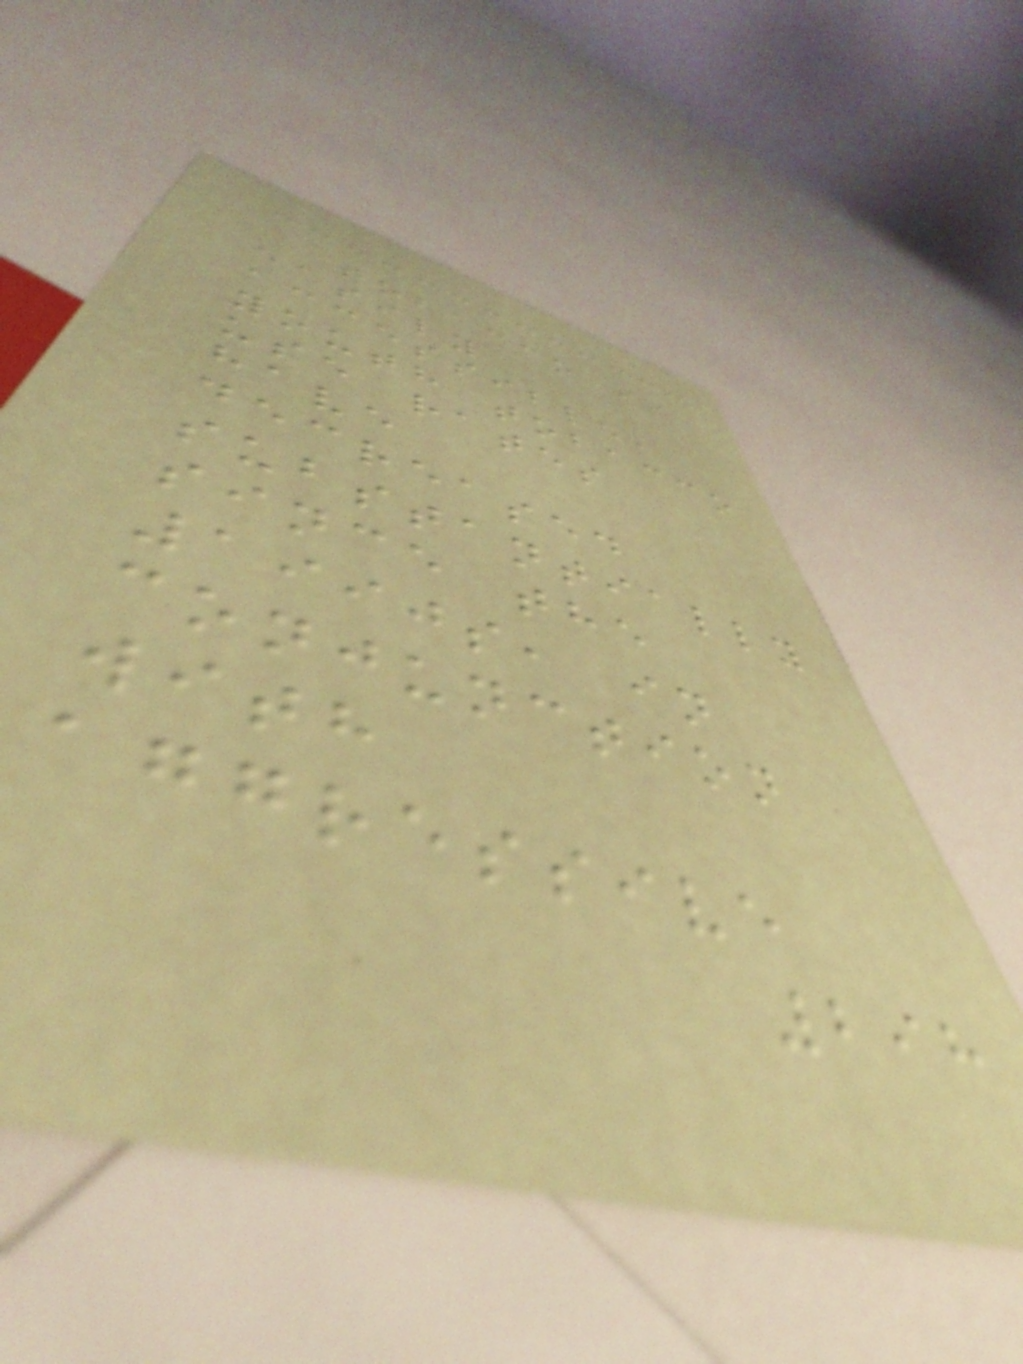tobacco is
easily
accessible,
youth tobacco
use rates
have
decreased
substantially
since the
1990s, in
conjunction
with
aggressive
298
